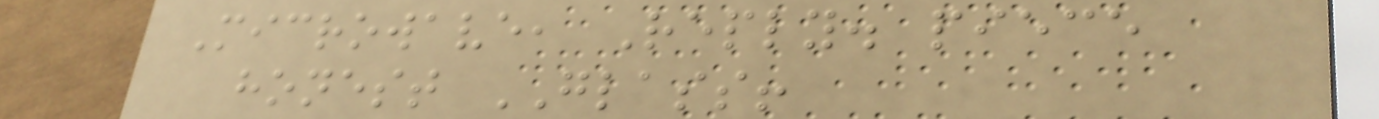Microwave, Reply. piece
honest GLASS!
